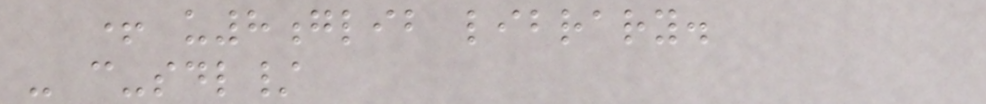+ u8glib library.
- c-sdl/
